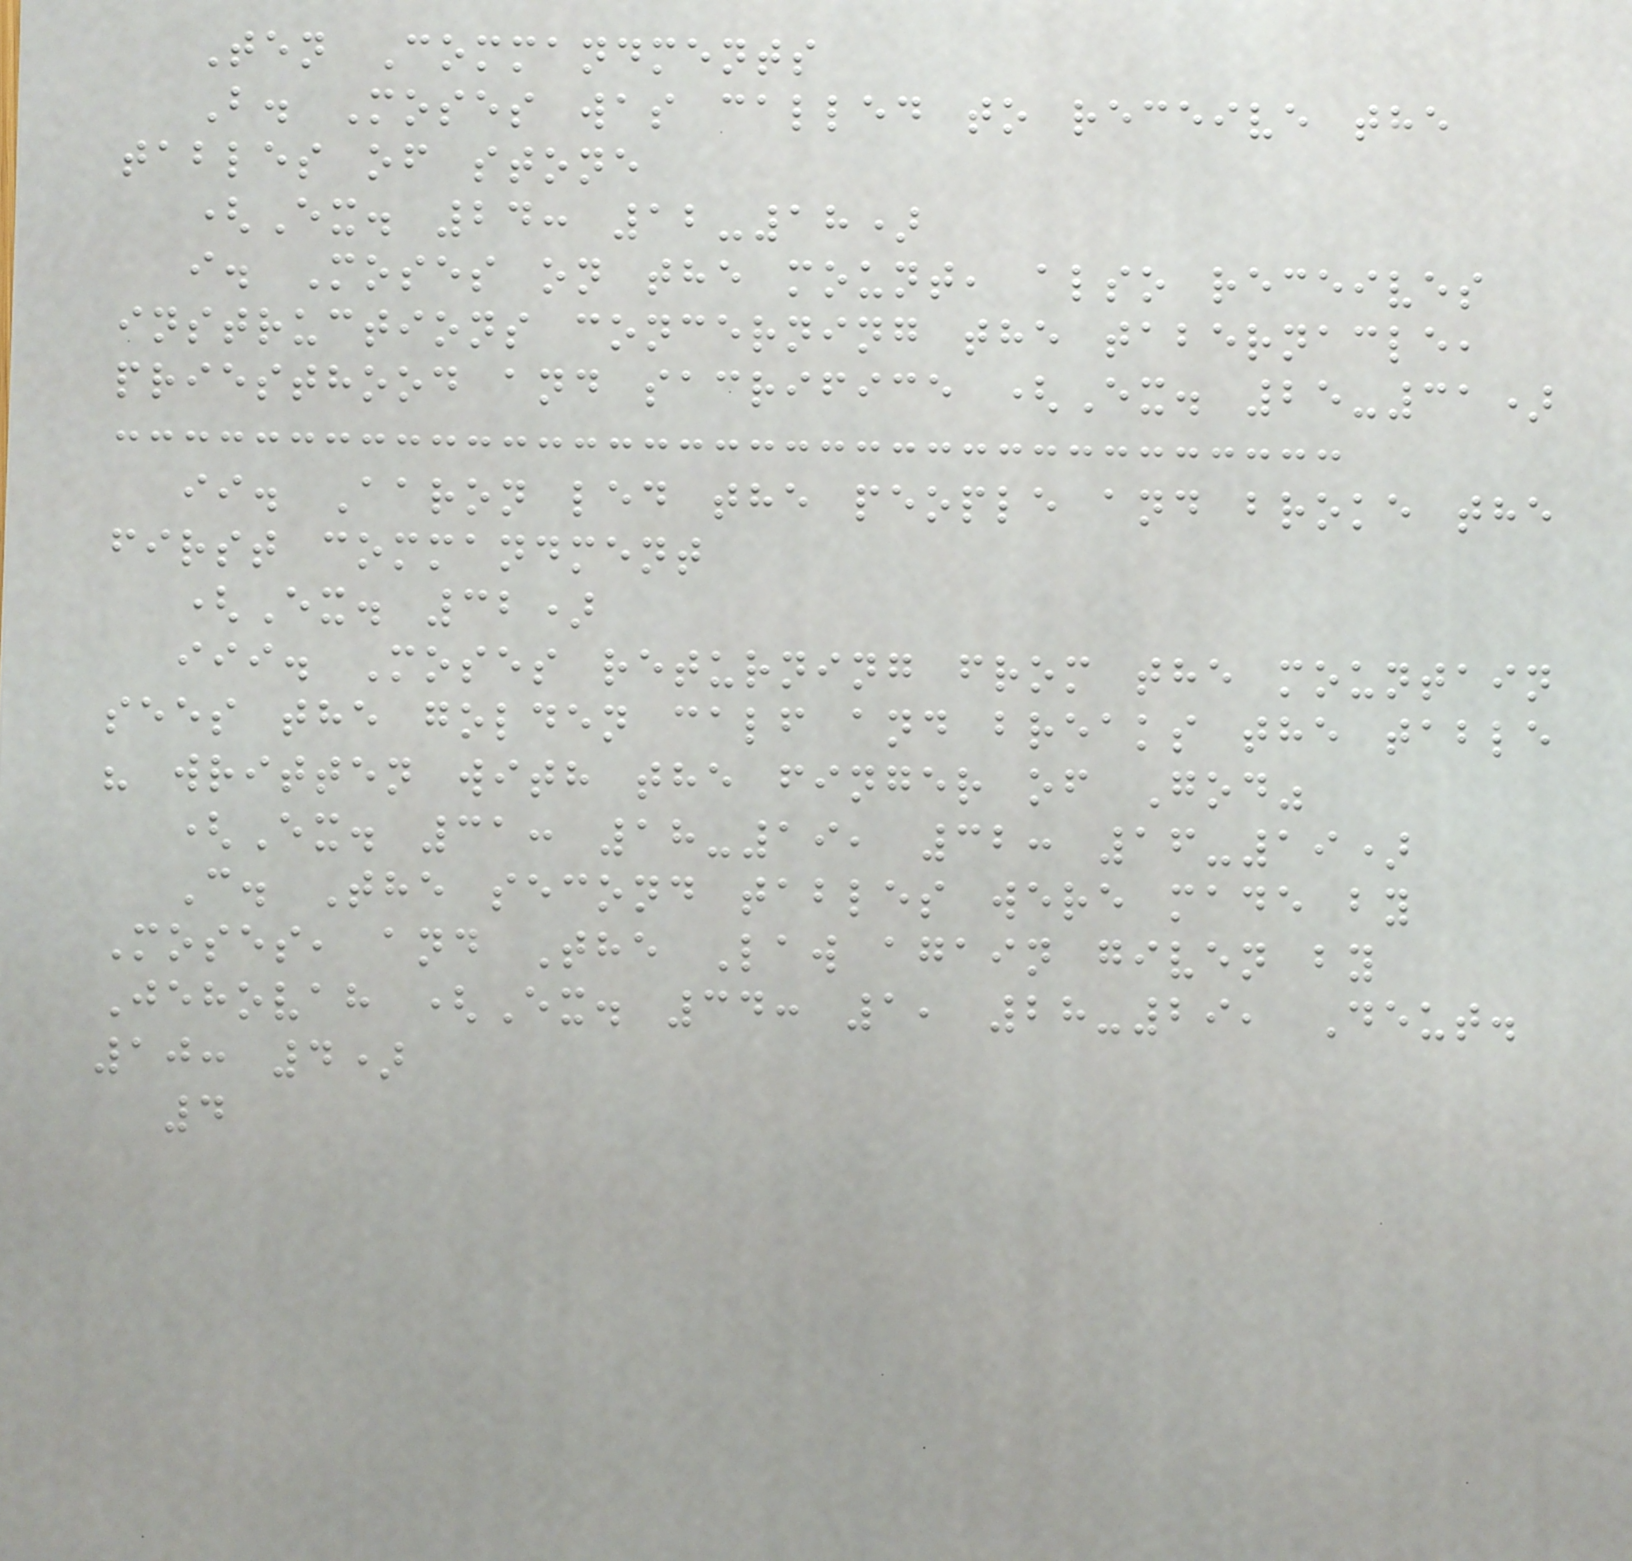Ten Commandments
B. Moses was called to receive the
tables of stone
(Ex. 24: 12-18)
i. Moses on the mount, also receives
instructions concerning the tabernacle,
priesthood and sacrifice (Ex. 25-31)
ii. Aaron led the people and broke the
first commandment
(Ex. 32)
iii. Moses returning from the mountain
sees the golden calf and breaks the table
" written with the finger of God"
(Ex. 31: 18-19, 32: 16-19)
C. The second tables were made by
Moses, and The Law again given by
Jehovah (Ex. 34: 1, 28-29, Deut.
10: 4)
4
